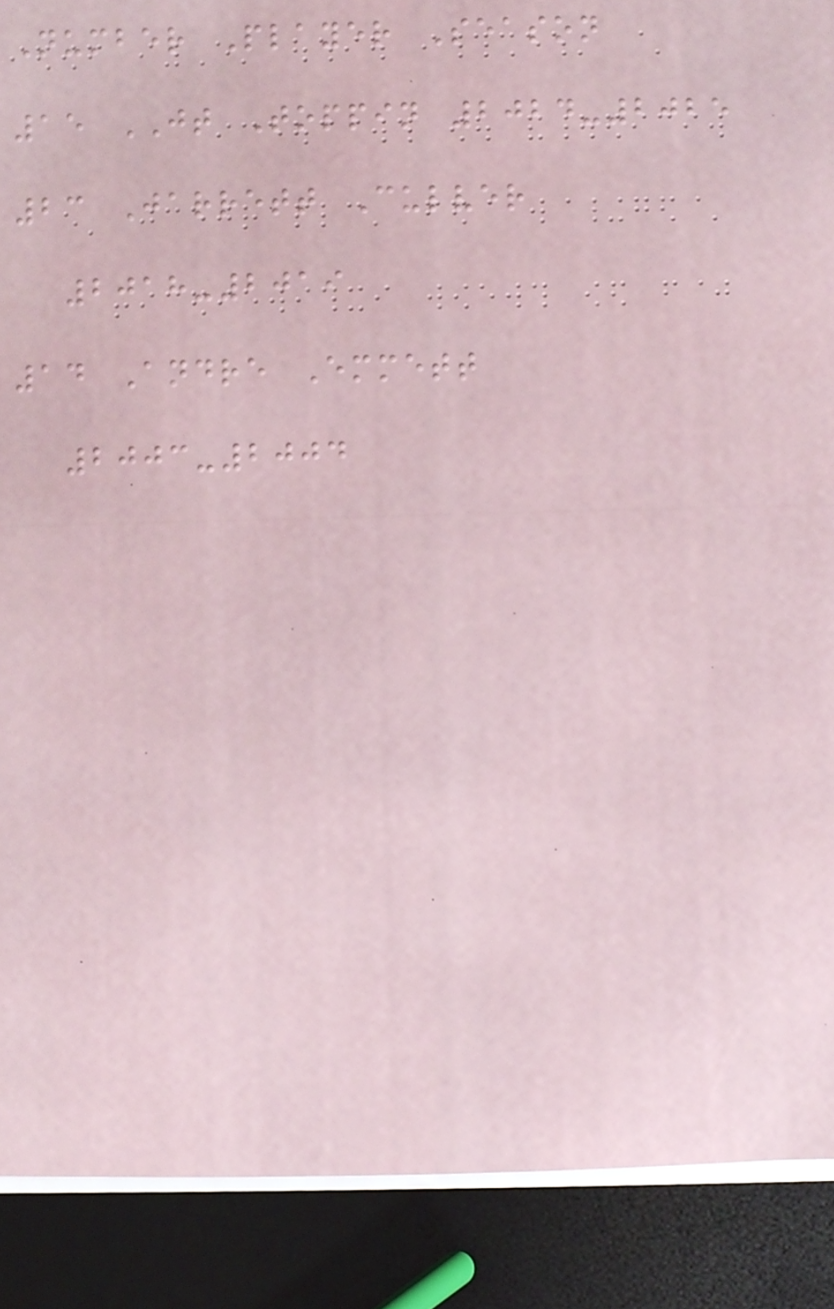Number Player Season
15 JT Toppin 2024-2025
23 Jarrett Culver
2018-2019
14 Andre Emmett
2003-2004
